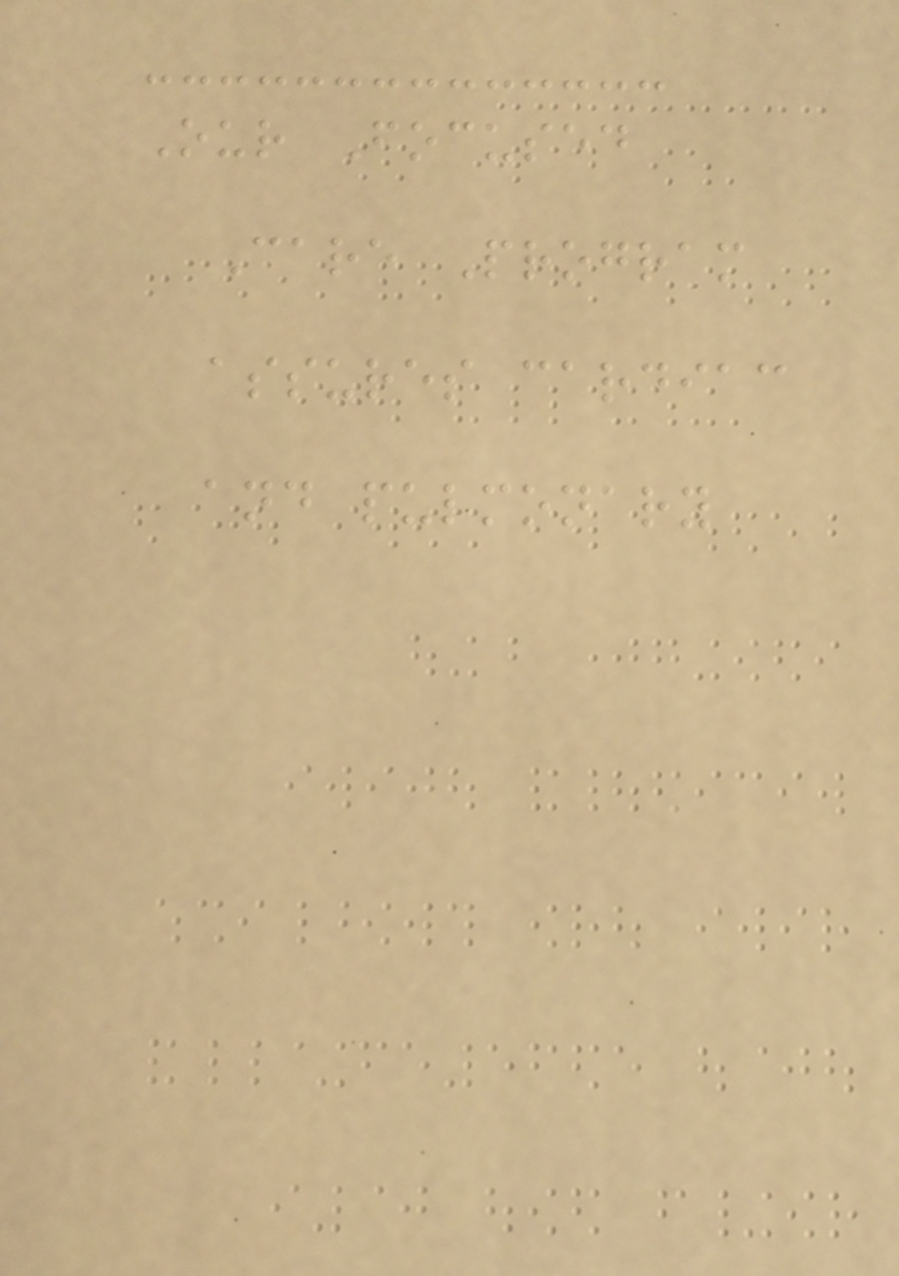Our Focused
Care Program
assures cardiac
and pulmonary
